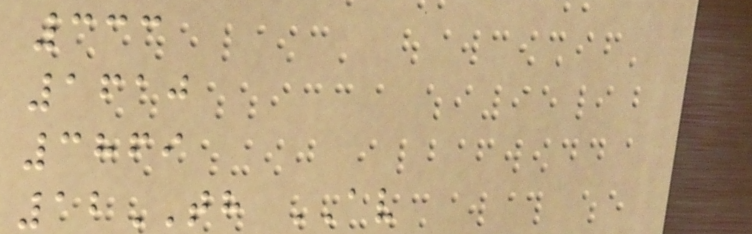333
1610
3869
12TH AV
